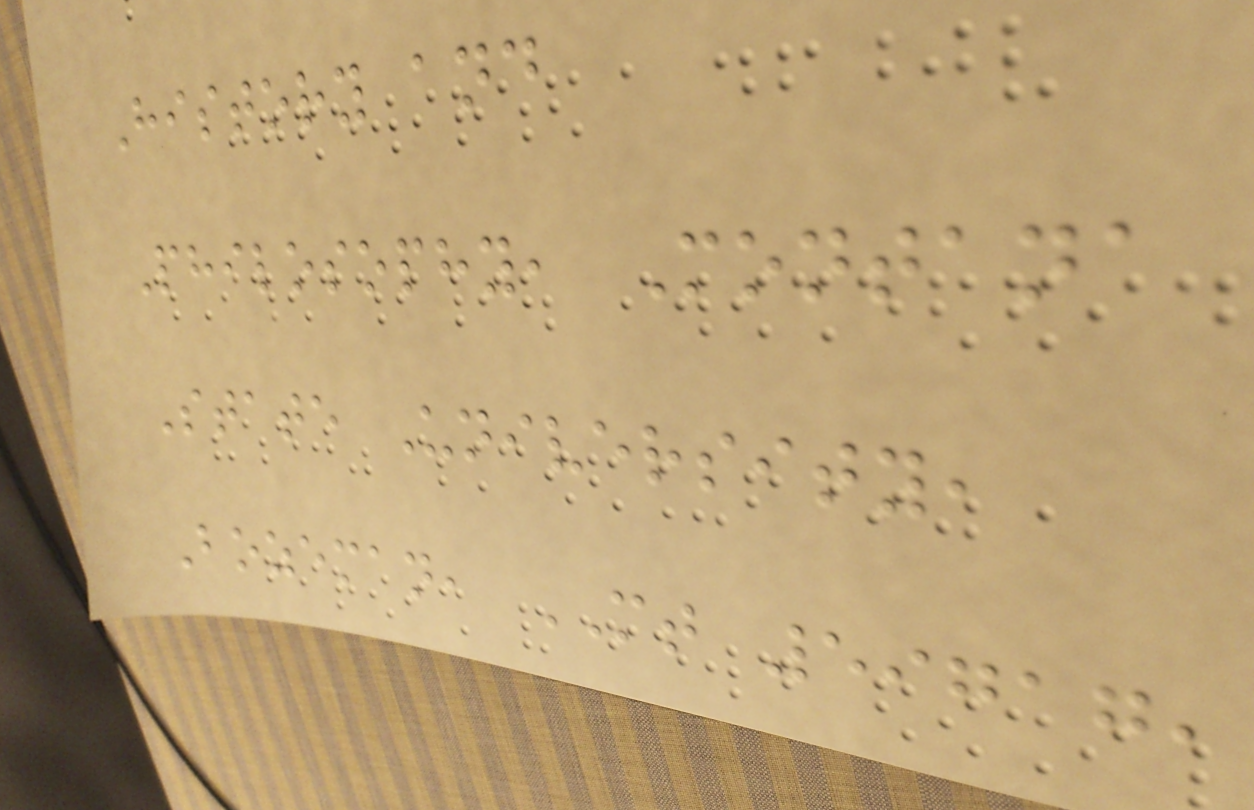History and
Philosophy, Montana
State University,
Bozeman, MT 59717,
